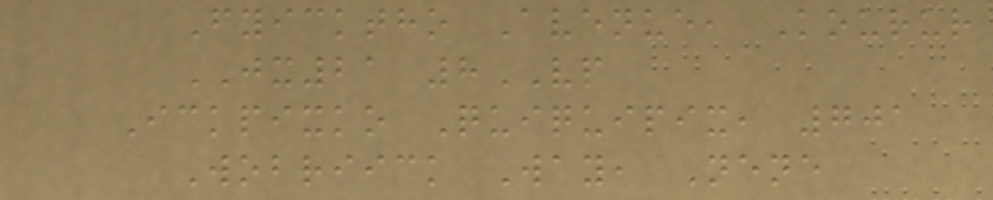Fyicktho Avenue, Kourur
JX21 8VP
Ickpixko Quiquipix, 701
Wobriick Way, Nene
